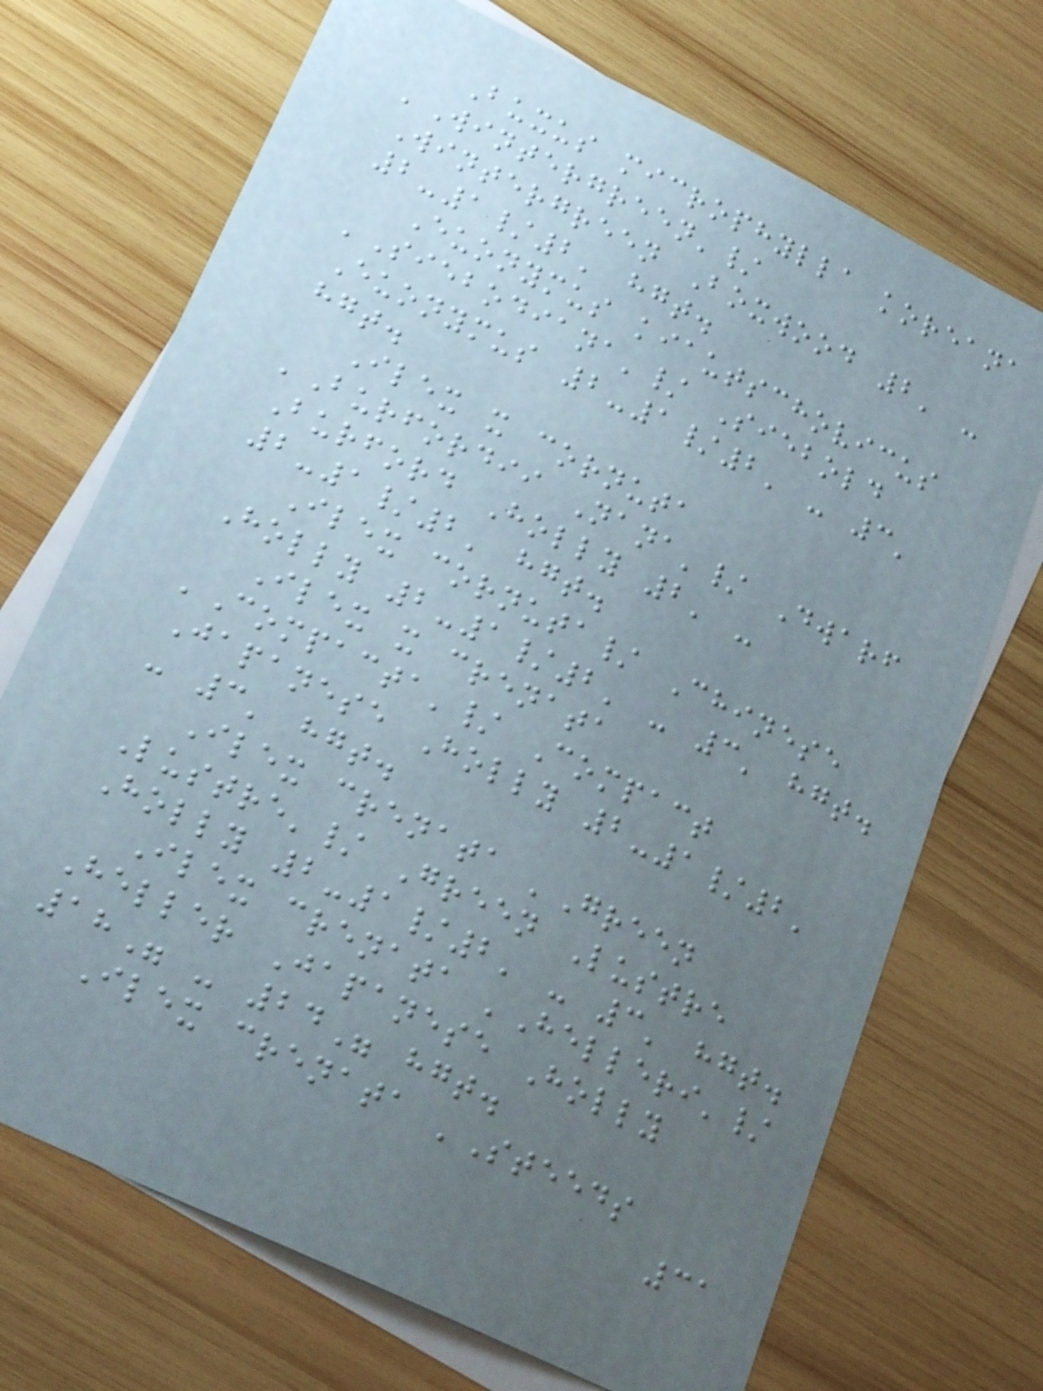Buxus microphylla koreana
'Wintergreen'/
Wintergreen Boxwood 2' -
2-1/2' hgt.
Euonymus kiautschovicus
'Siebodiana'/ Siebold
Euonymus 2-1/2' - 3'
hgt.
Ilex x cornuta
'Burfordii Nana'/ Dwarf
Burford Holly 2' -
2-1/2' hgt.
Ilex cornuta/ Chinese
Holly 2-1/2' - 3' hgt.
Ilex x crenata
'Compacta'/ Compact
Japanese Holly 2-1/2'
- 3' hgt.
Ilex crenata 'Green
Lustre'/ Green Lustre
Holly 2-1/2' - 3' hgt.
Ilex crenata 'Helleri'/
Heller Japanese Holly
18" - 24" hgt.
Ilex crenata 'Steeds
31
